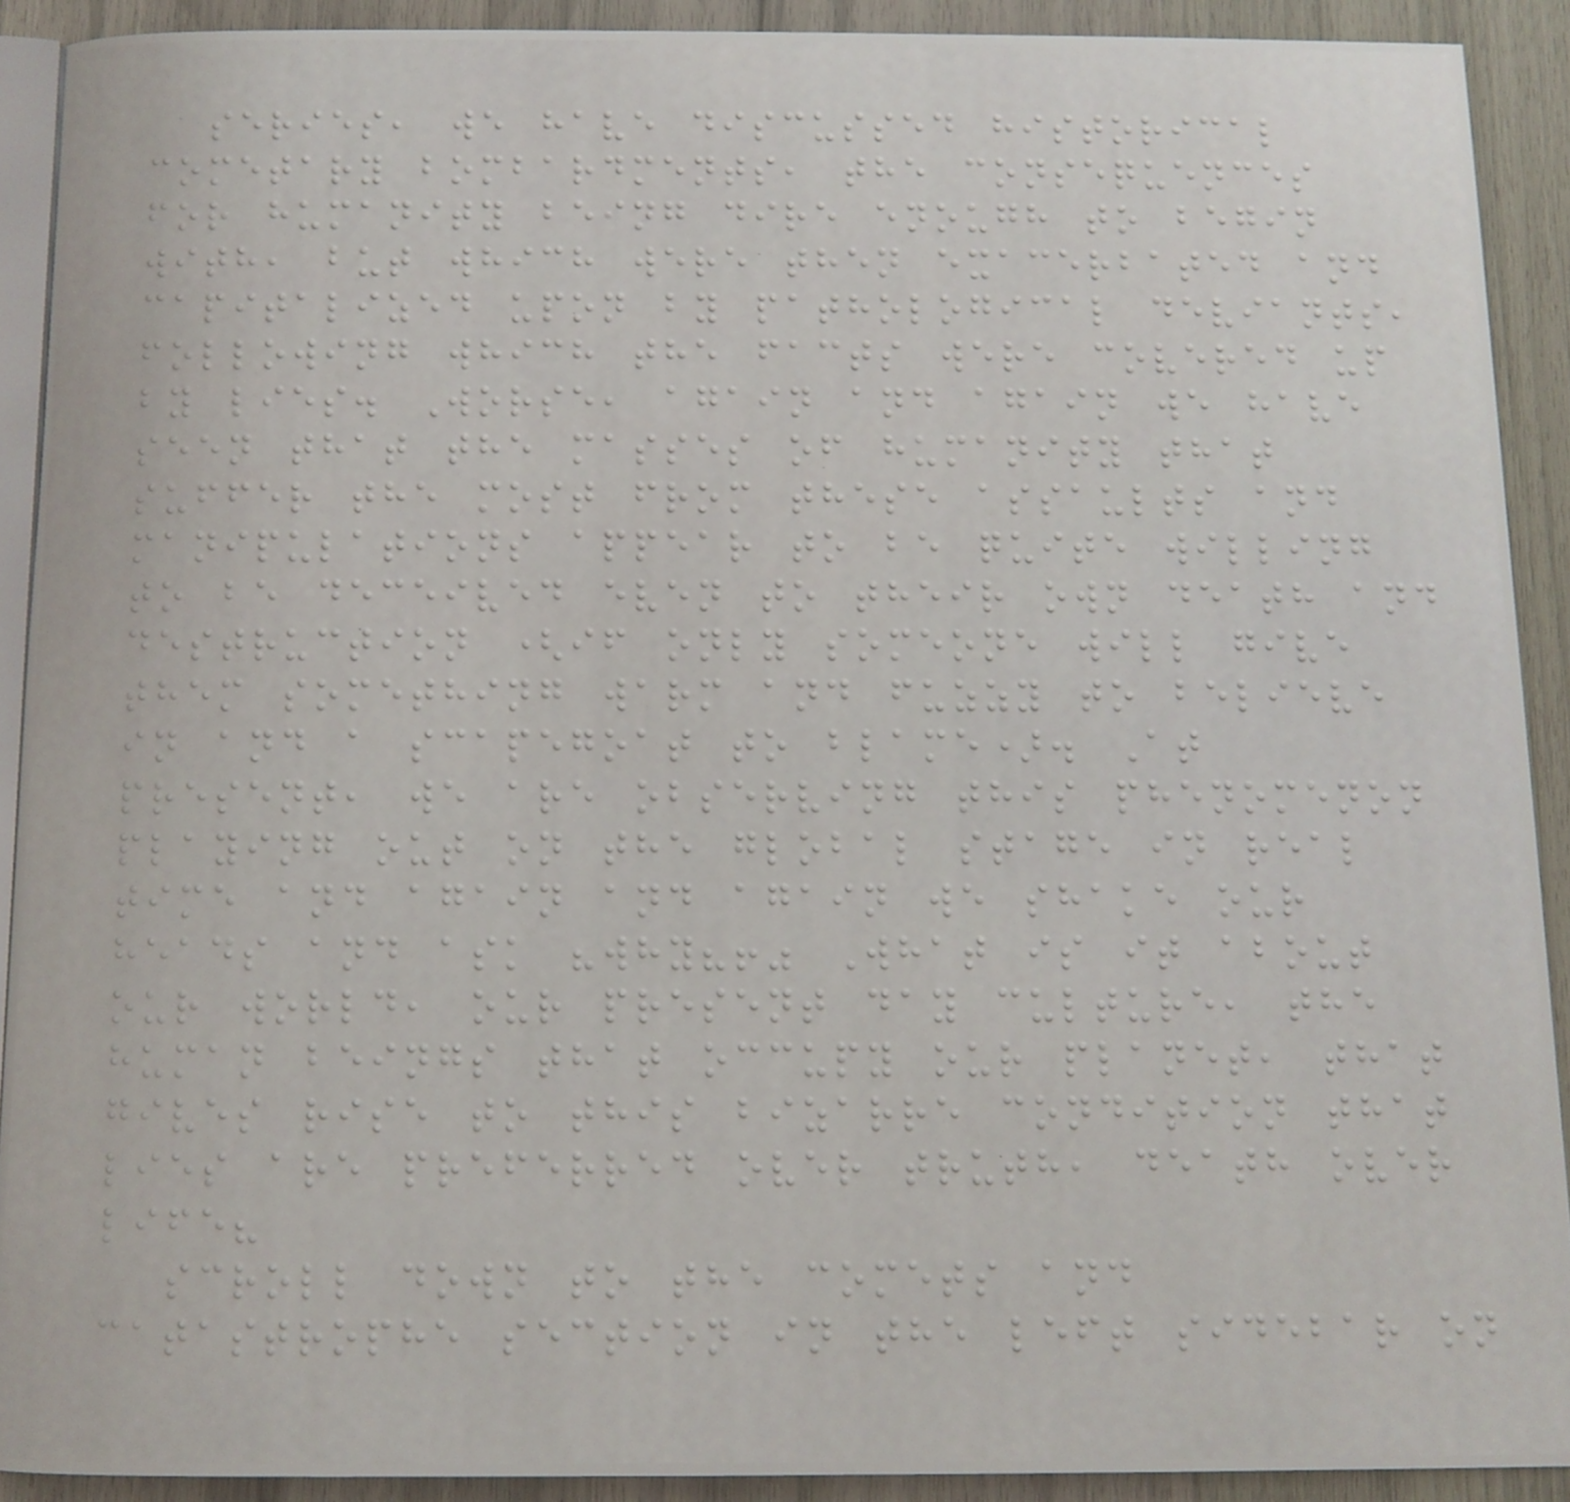series, we have discussed historical
cometary bombardments, the consequences
for humanity being dire enough to begin
with, but which were then exacerbated and
capitalized upon by pathological deviants,
following which the facts were covered up
by lies. Worse, again and again we have
seen that the masses of humanity that
suffer the most from these assaults and
manipulations appear to be quite willing
to be deceived even to their own death and
destruction (if only someone will give
them something warm and fuzzy to believe
in and a scapegoat to blame). At
present, we are observing this phenomenon
playing out on the global stage in real
time and again and again we shake our
heads and ask "why?!" What is it about
our world, our present day culture, the
human beings that occupy our planet, that
gives rise to this bizarre condition that
lies are preferred over truth, death over
life?
scroll down to the comets and
catastrophe section in the left sidebar on
